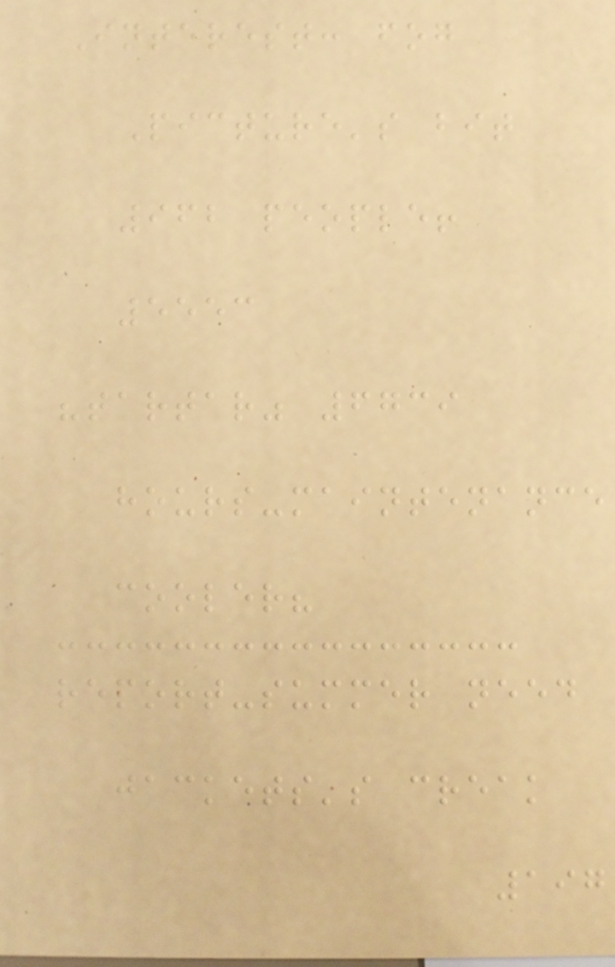Interest: fog
Picture's bit
962 people!
5553
"tartar" 6739
hours-maintenance
cooler?
report-summer need
jackets's creak
197
